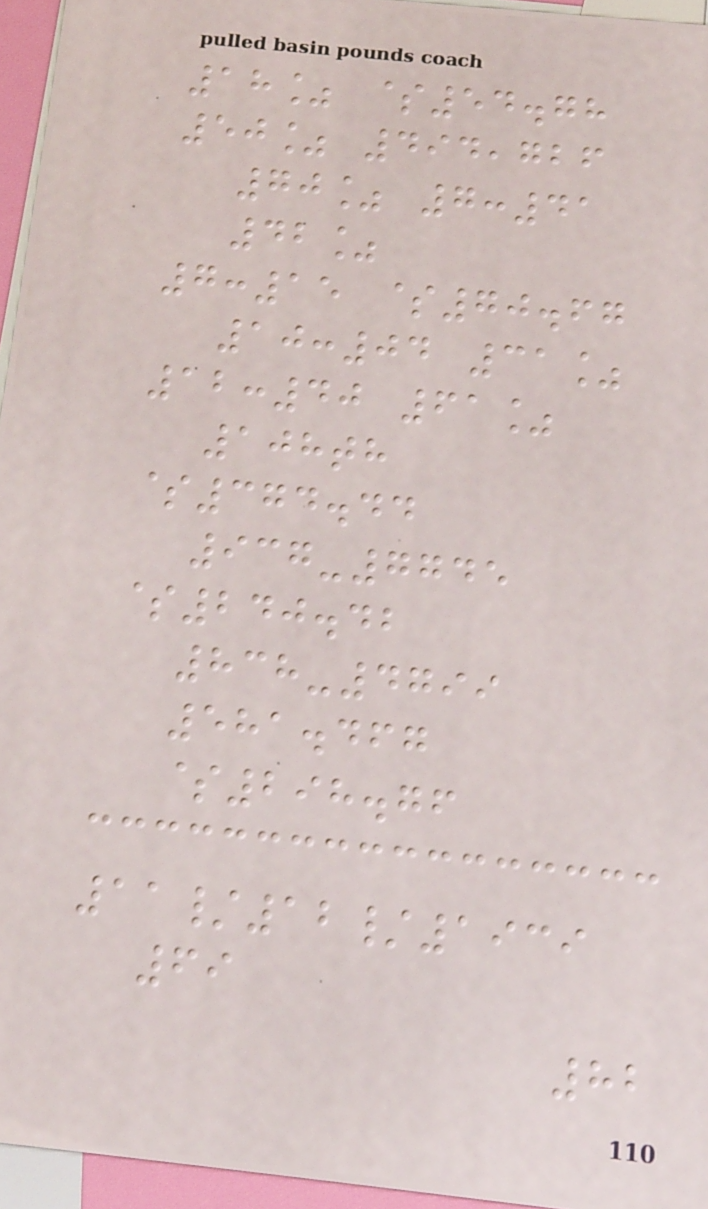18% $54.78
50% 494,726
70% 7:41
42%
7:15 $70.67
10:04 31%
12:40 61%
108th
$374.44
937-7745
$240.42
838-4799
581.467
$298.76
11/12/1939
69
82
